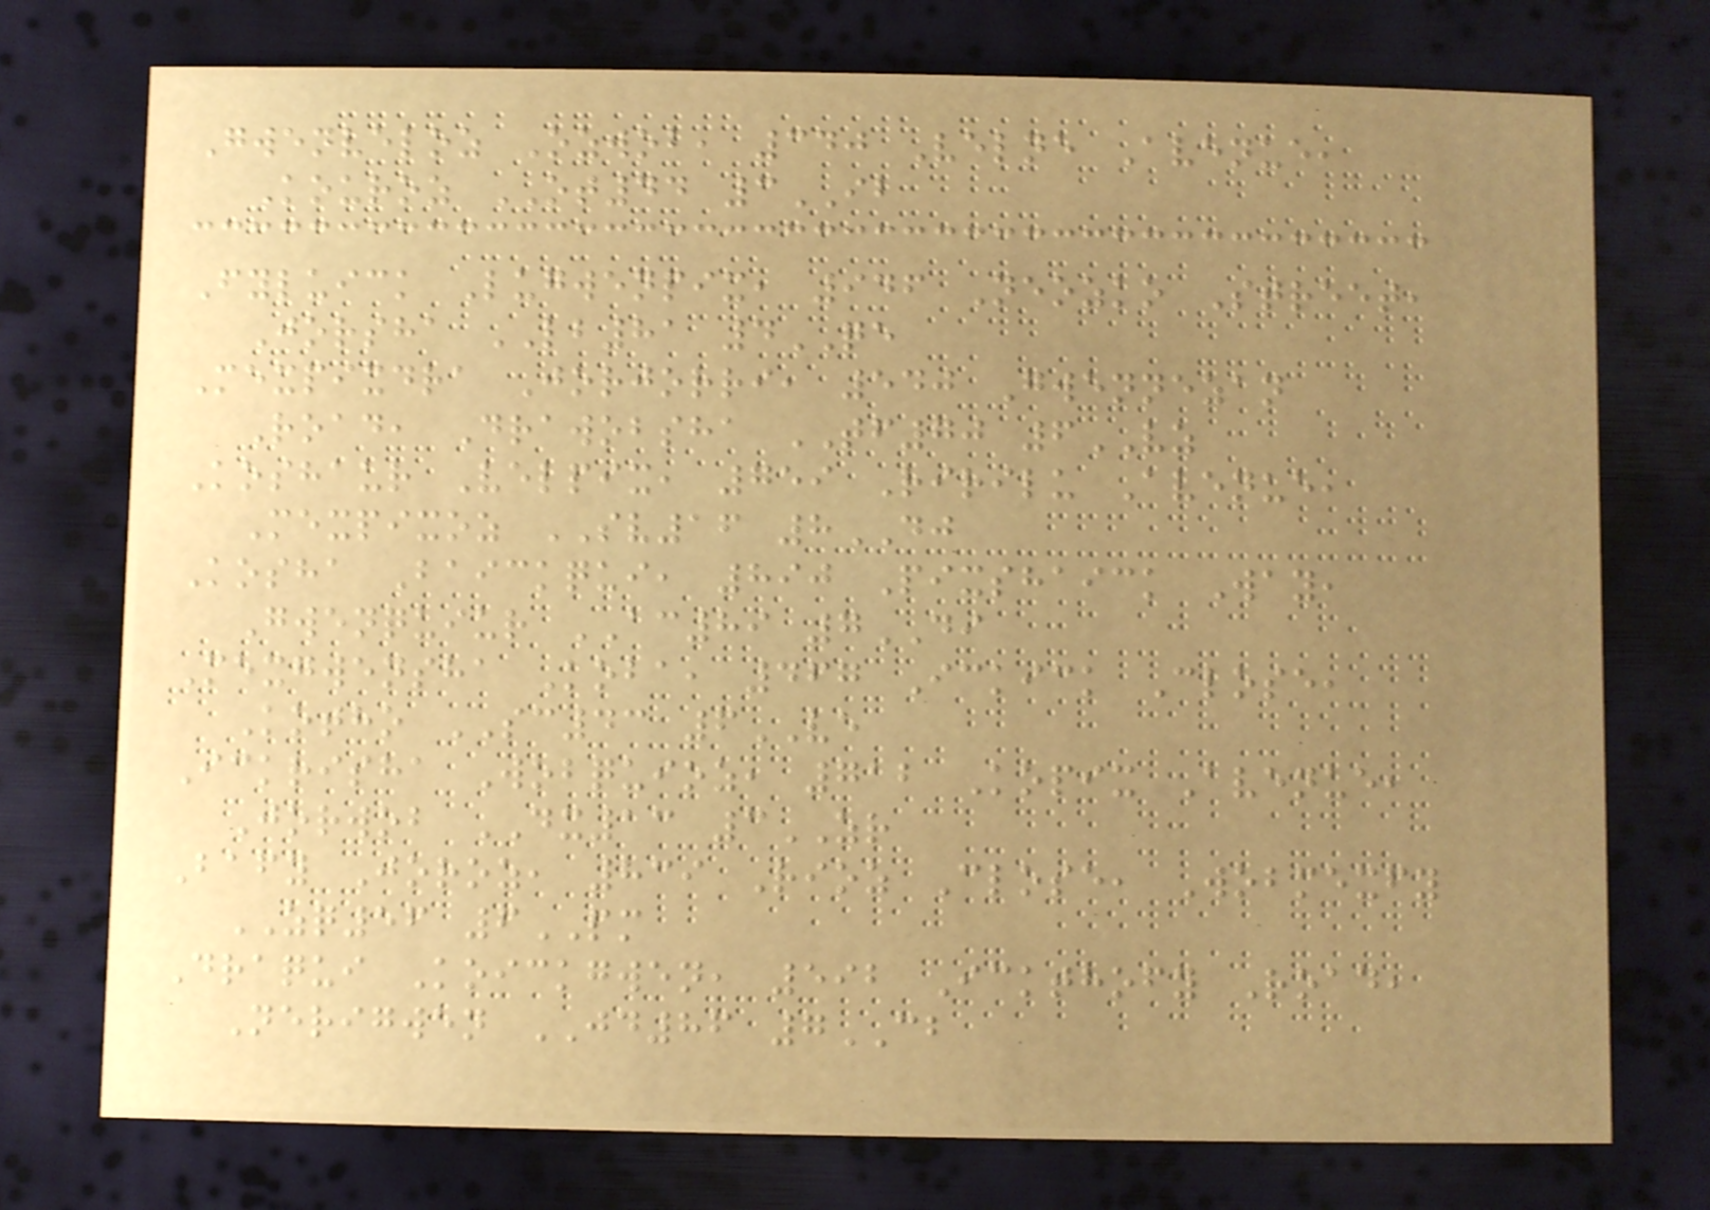Gwenveloz Ozwob, 340 Velne Avenue,
Kouroz OT44 3IB
Fyluick Lugwenpix, 946 Neozko Street,
Jorsha LB81 4QE
Mexpixdra Jorjorri, 540 Gwennezan
Road, Drawobsha TF70 6VZ
Koshaur Velpix, 759 Ririlu Avenue,
Mexpixoz SV16 8DJ
Kosha Baickqui, 890 Pixshaick Way,
Gwenquiur AC89 7DI
Mexgwensha Koba, 467 Ickick Close,
Kotho SC43 6VE
Ickrisha Wobquioz, 712 Kopix Avenue,
Jorwob DX13 3ZR
Bafy Joroz, 839 Rioz Close, Wobmexfy
ZQ56 6PM
Draqui Koickgwen, 592 Ickthofy Road,
Nerigwen JD86 7CB
